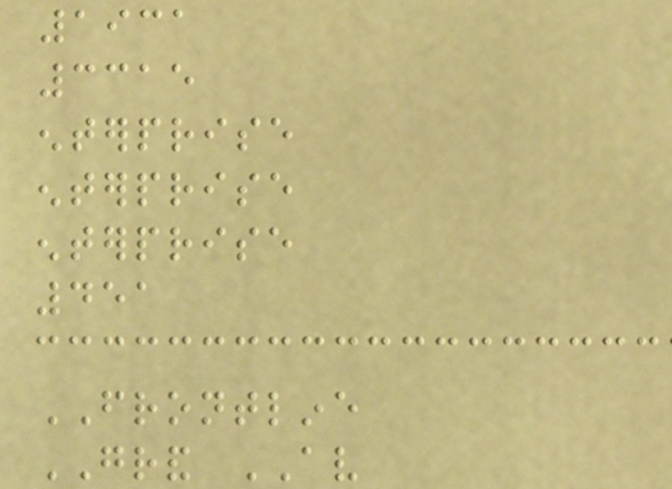1931
3315
enterprise
enterprise
enterprise
451
FRONTLINE
GRAND AV
